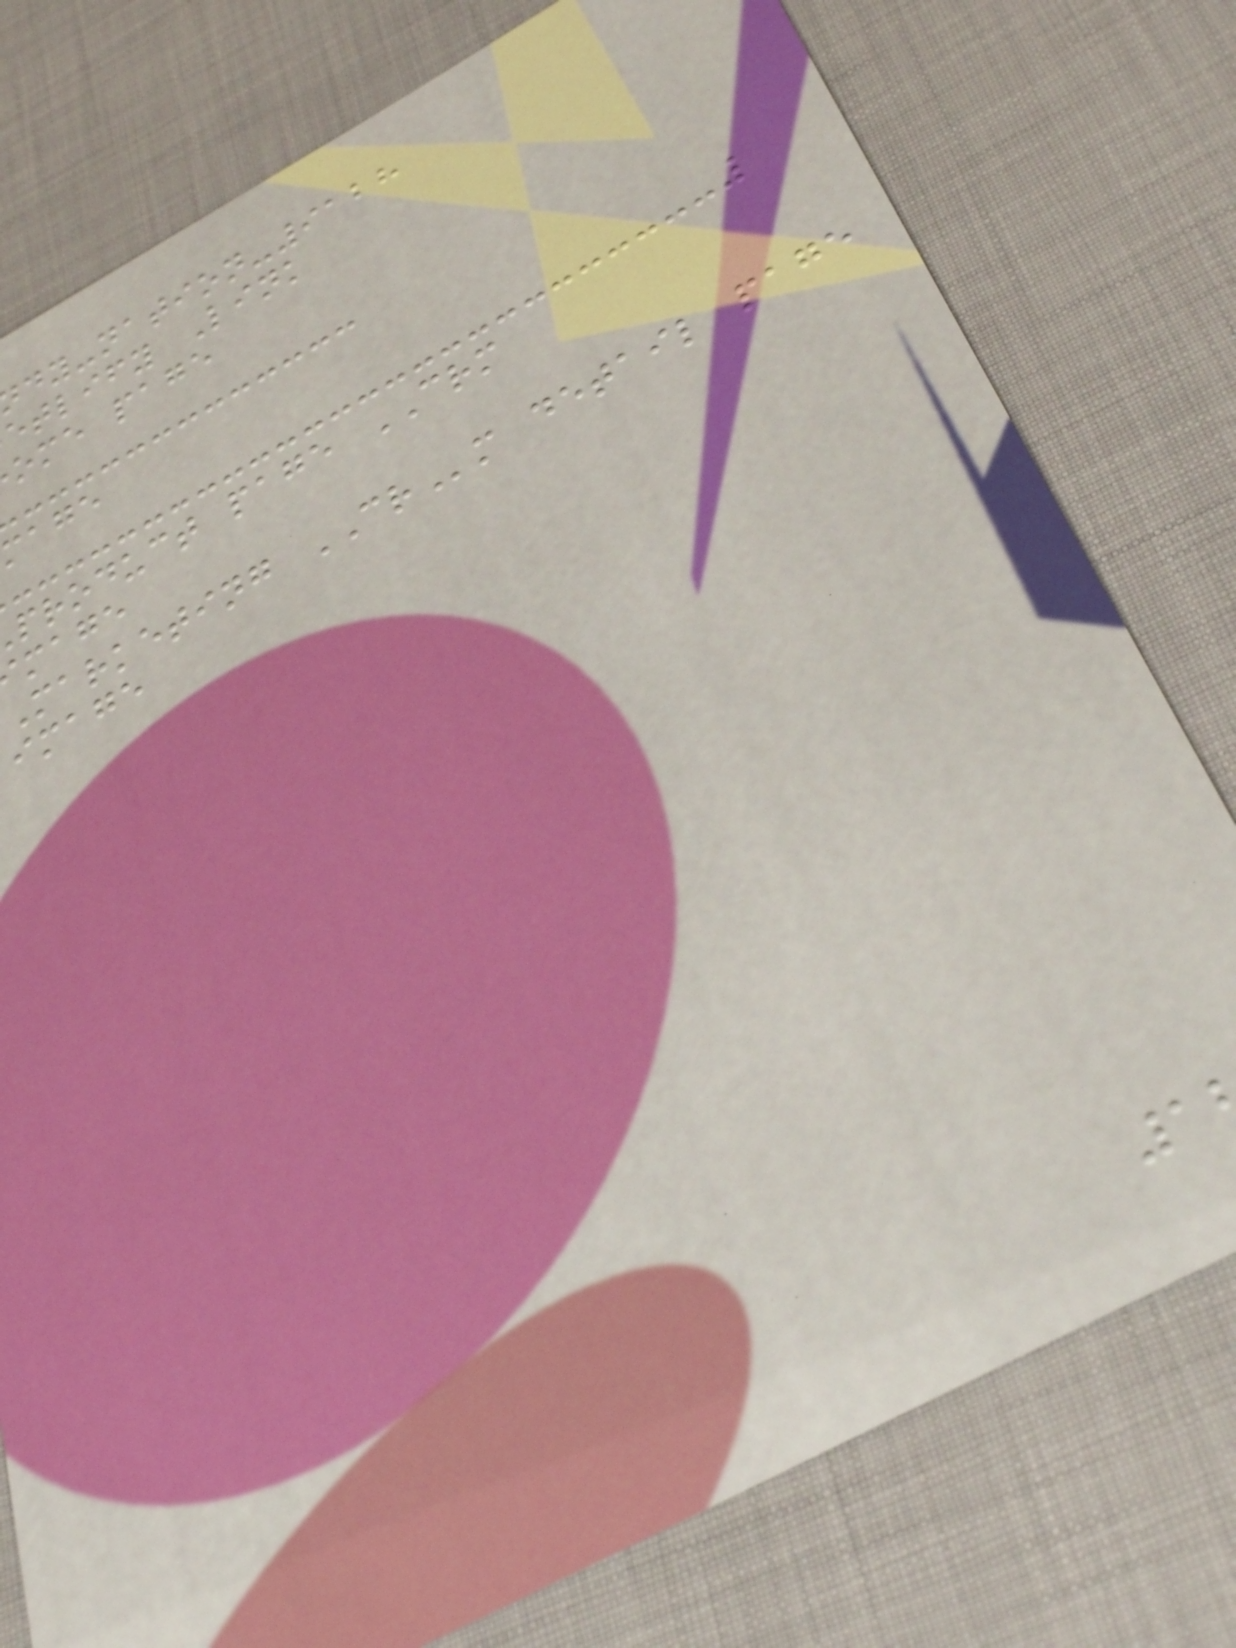dy-nation-9128
etlify Link
ome page
mage
product page CRM
mage
Marketing CRm detail page
image
